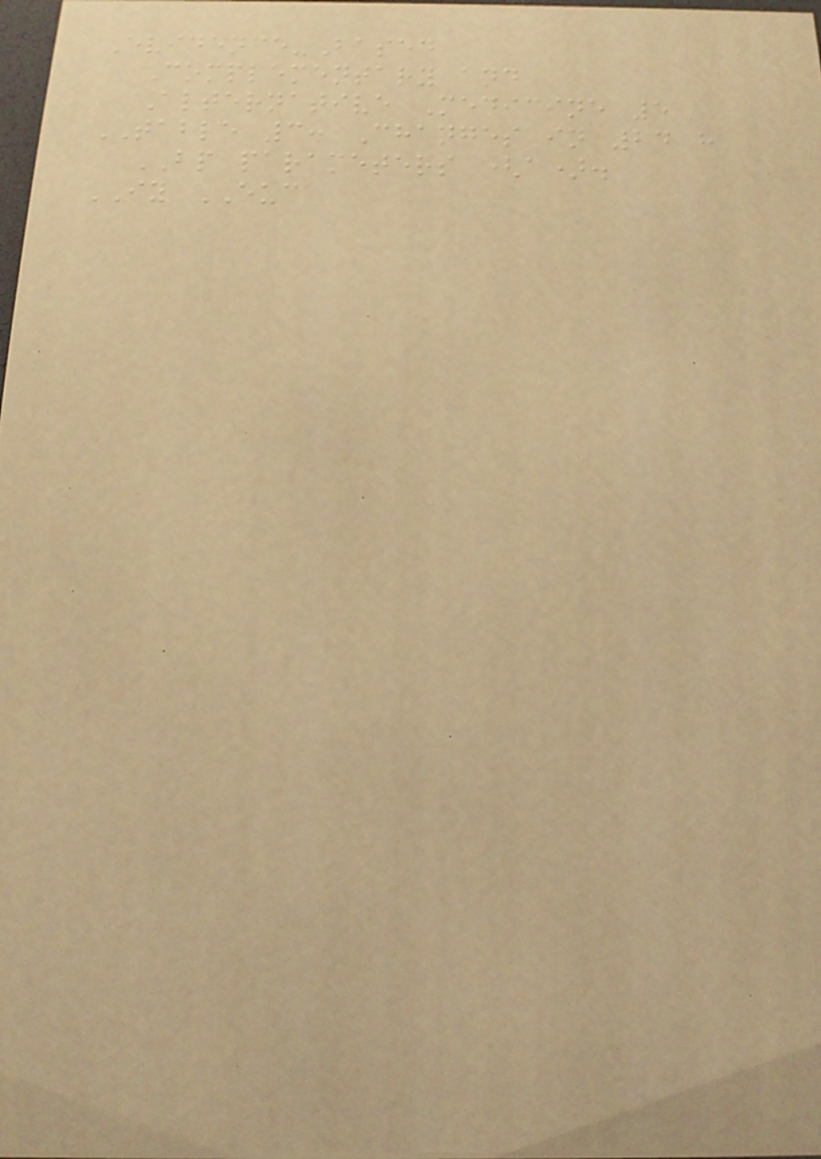Evidence-Based
Complementary and
Alternative Medicine 5
TABLE 3: Changes in 24 h
BP parameters (a).
IY EUC
